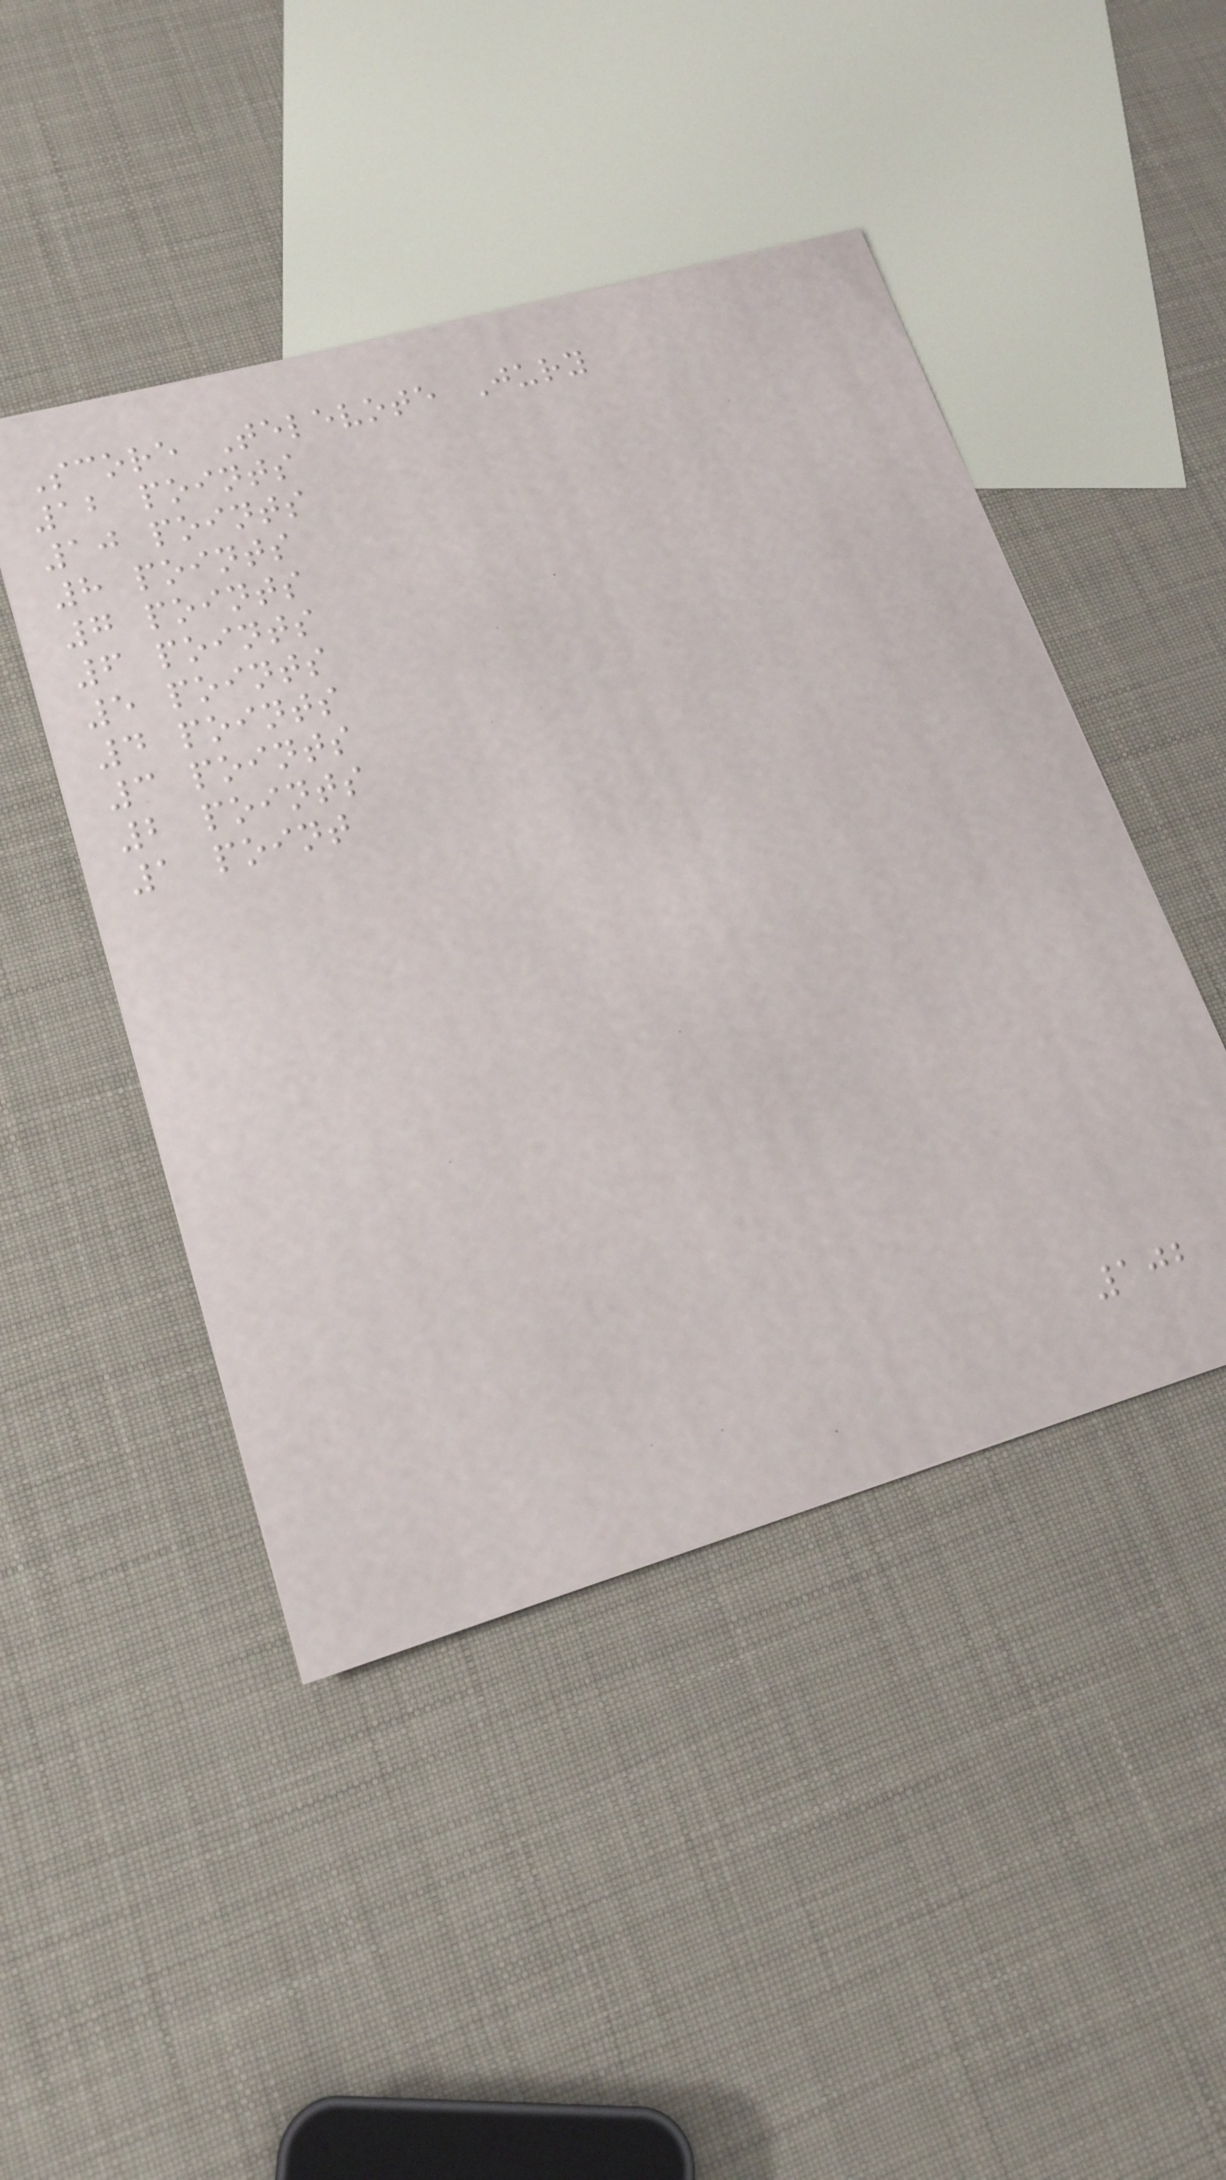Score Televote Jury
12 points
10 points
8 points
7 points
6 points
5 points
4 points
3 points
2 points
1 point
102
